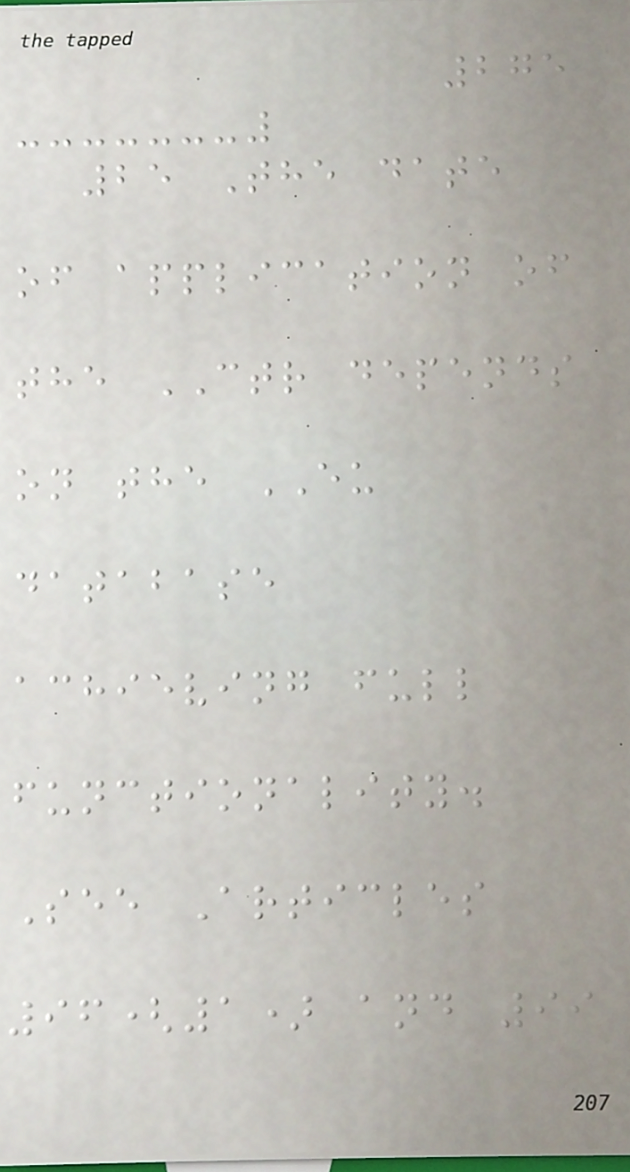275
25 The date
of application of
the CTR depends
on the EU
database
achieving full
functionality.
See Articles
96(1) and 99
